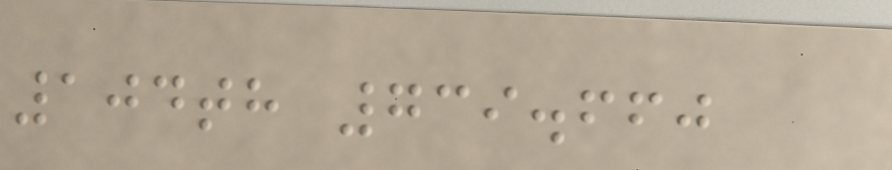104th 739.660
